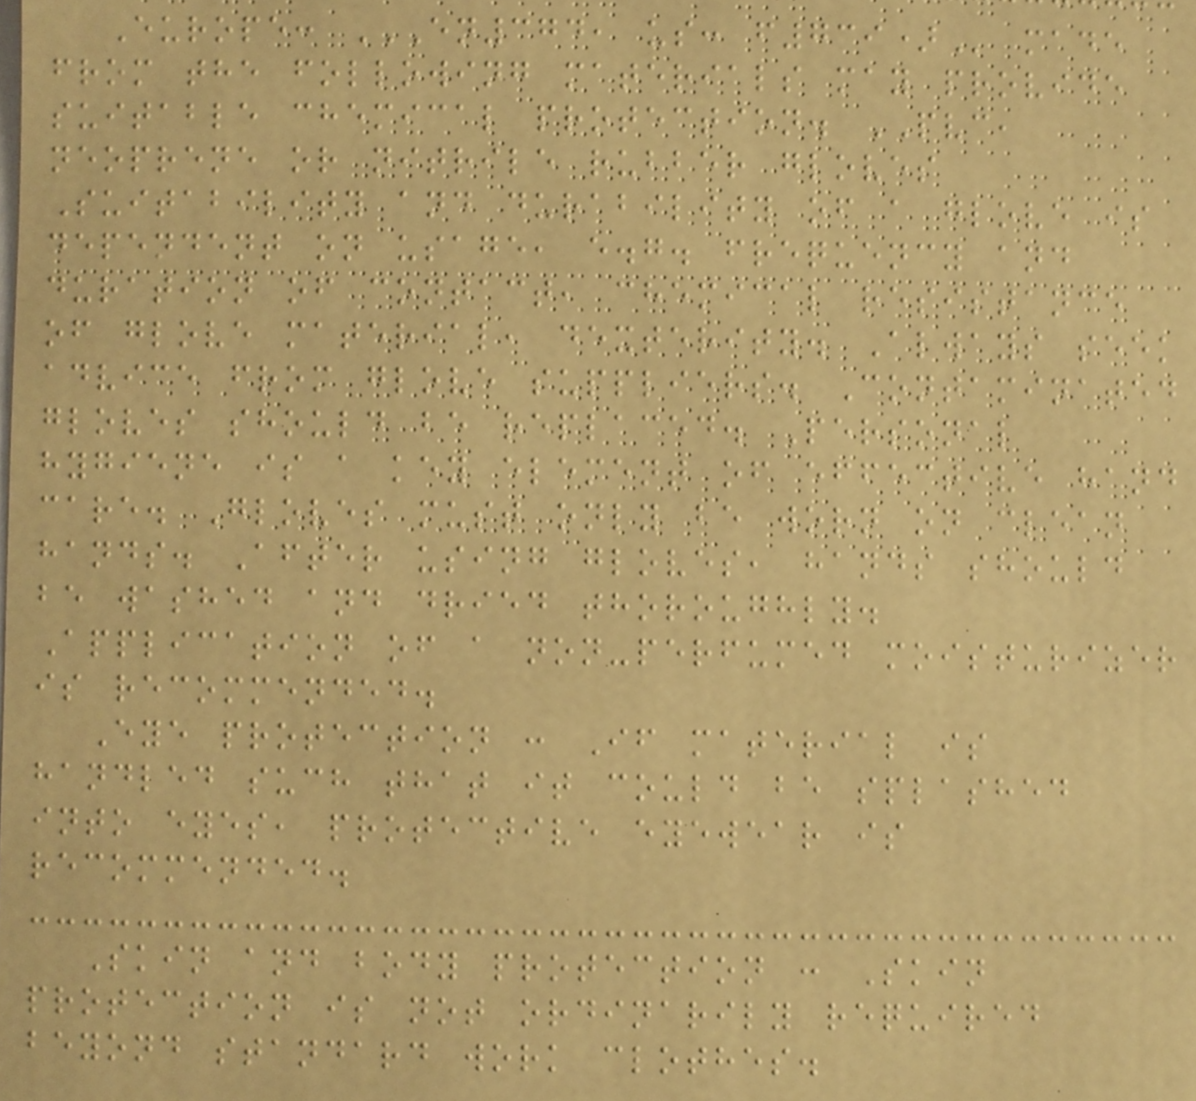Europe: EN374, US: F739) made
from the following materials may provide
suitable chemical protection. PVC,
neoprene or nitrile rubber gloves
Suitability and durability of a glove is
dependent on usage, e.g. frequency and
duration of contact, chemical resistance
of glove material, dexterity. Always seek
advice from glove suppliers. Contaminated
gloves should be replaced. Personal
hygiene is a key element of effective hand
care. Gloves must only be worn on clean
hands. After using gloves, hands should
be washed and dried thoroughly.
Application of a non-perfumed moisturizer
is recommended.
Eye protection : If material is
handled such that it could be splashed
into eyes, protective eyewear is
recommended.
Skin and body protection : Skin
protection is not ordinarily required
beyond standard work clothes.
